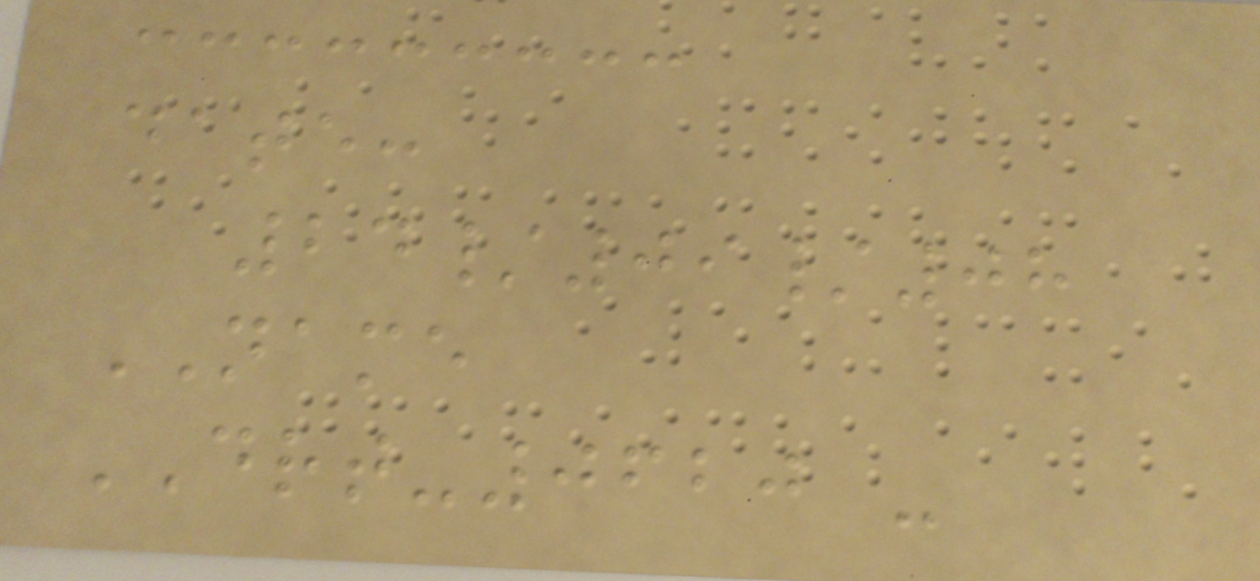date:
24/09/08
NAME
DRT-0620 -
